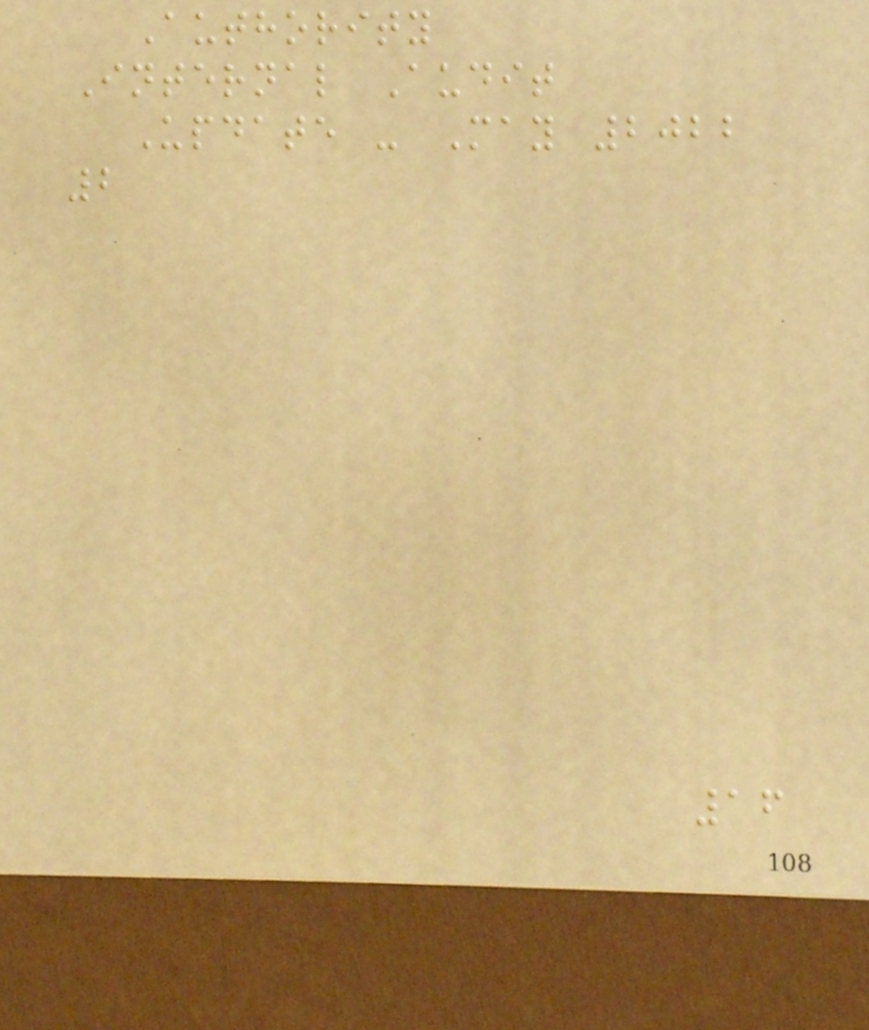Authority
Internal Audit
Update - May 2022
2
16
